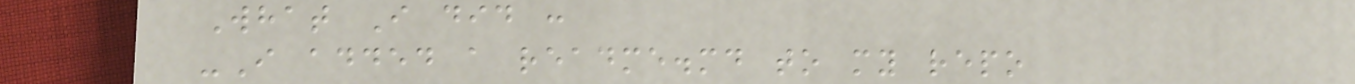What I did :
-I added a readme.md to my repo
